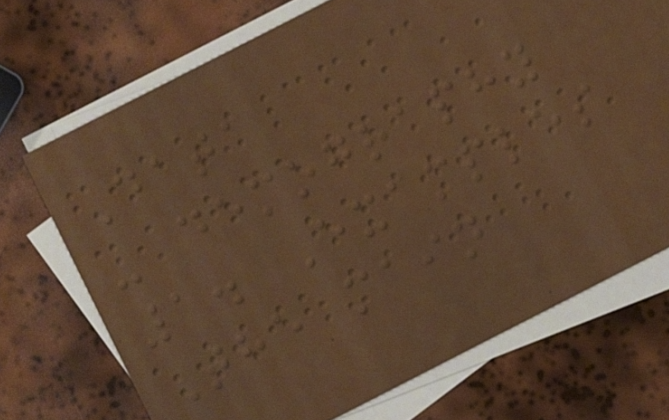Data
- demography
1. Examples
The main
